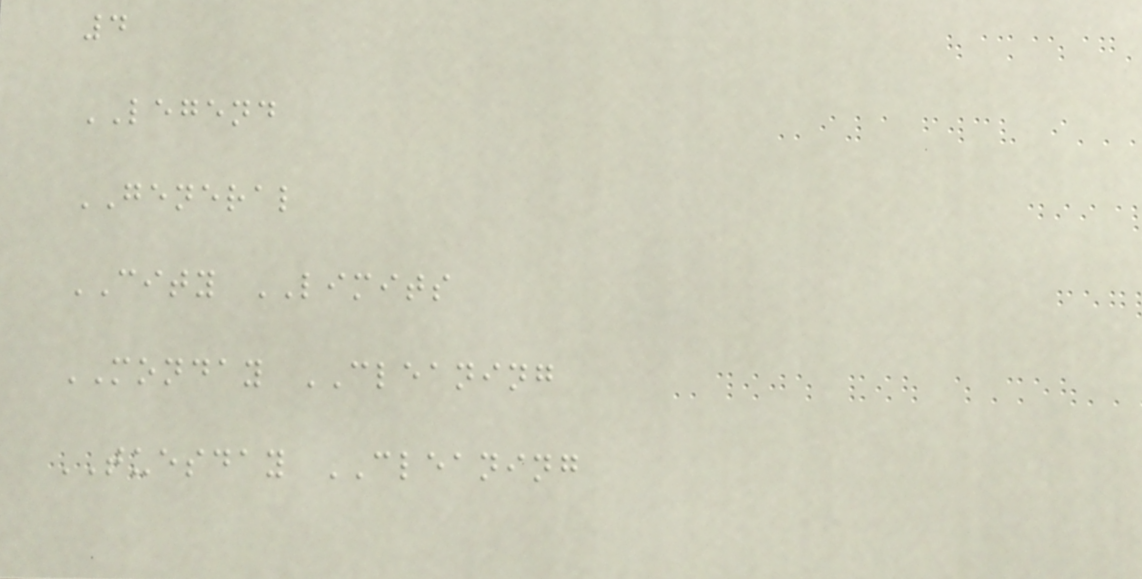4
LEGEND
GENERAL
CITY LIMITS
MONDAY CLEANING
TUESDAY CLEANING
